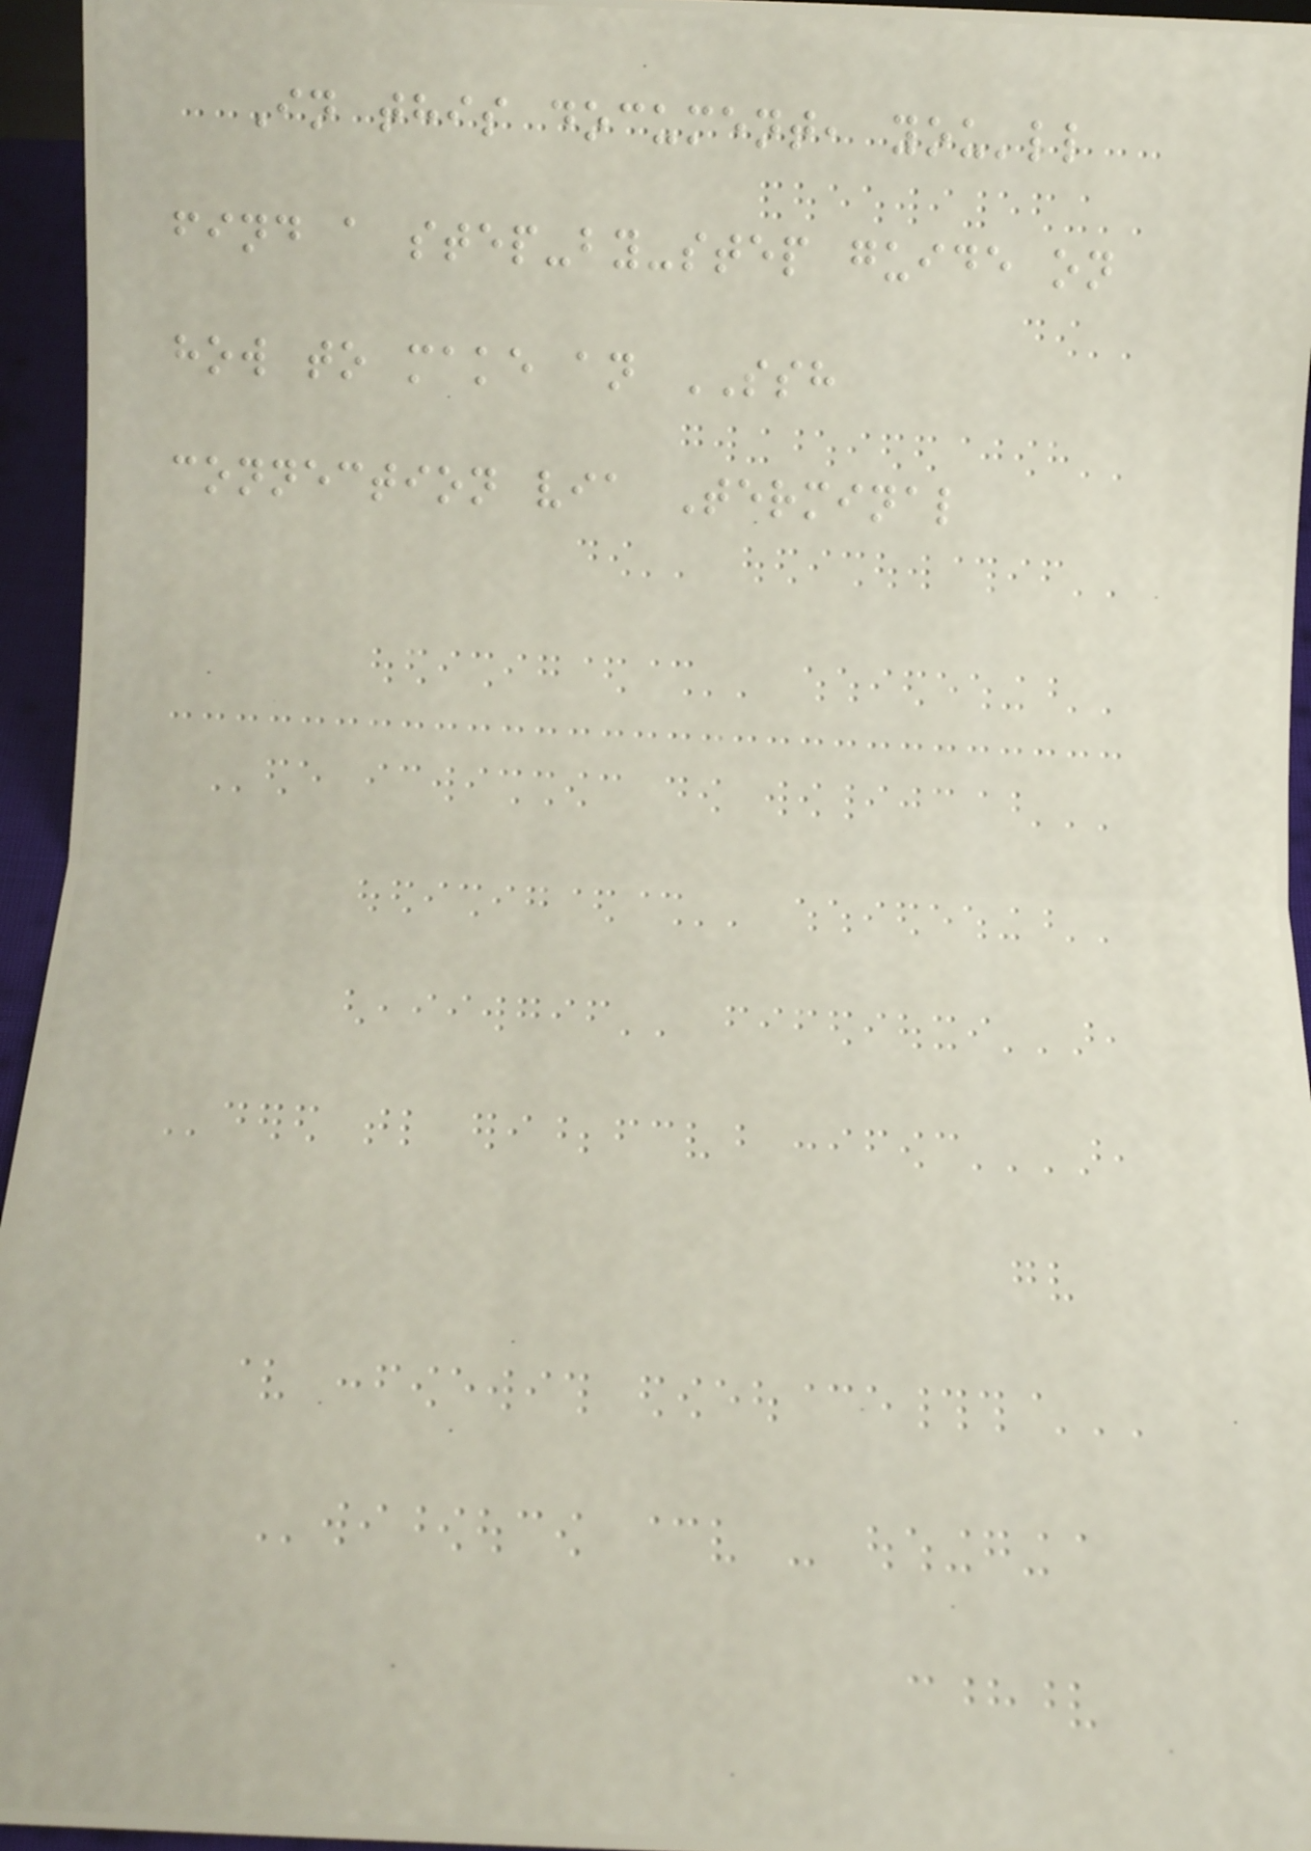In this document, you'll
find a step-by-step guide on
how to make an SSH
connection via Terminal
